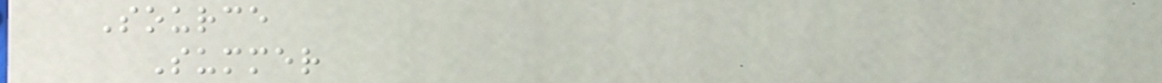Source
Summer
